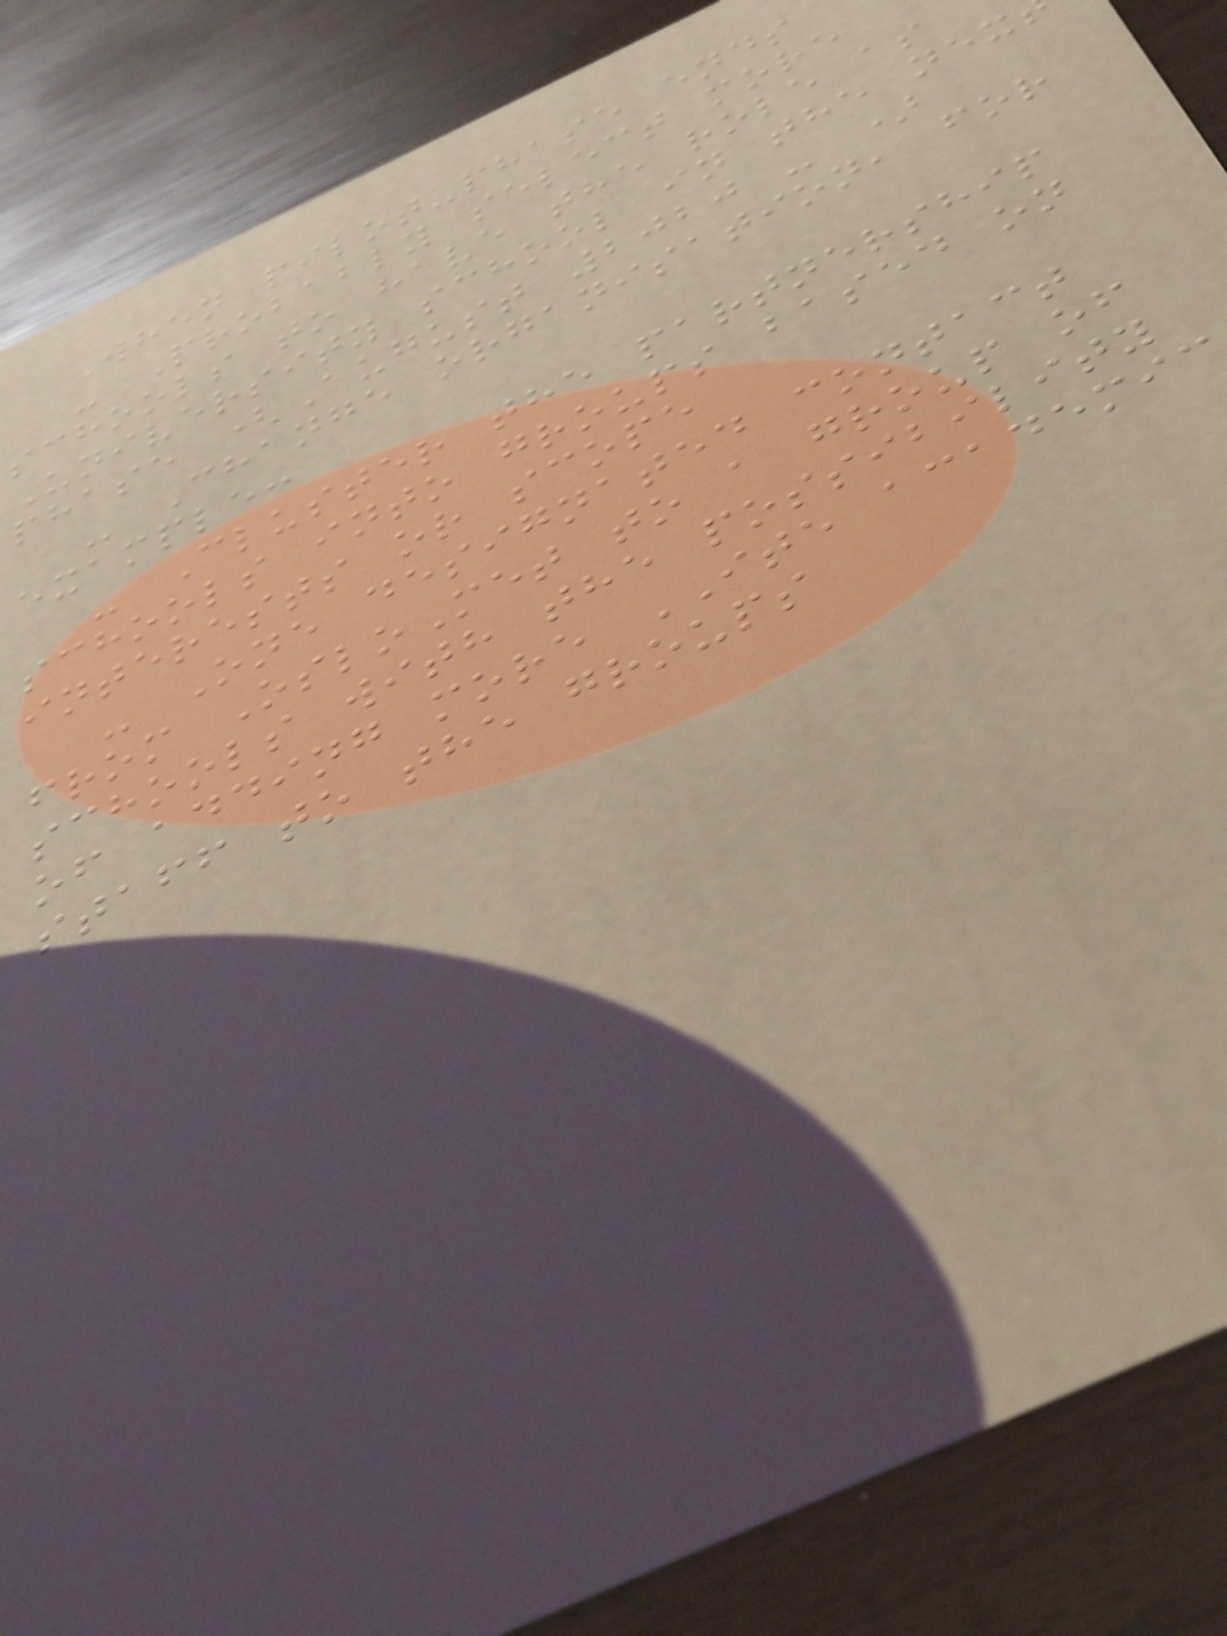When pilot-phase ends
- Probably select more
schools to have the role as
University school in the nex
phase (August 2020 - )
- Change organisation, for
example:
- Cluster the partnership
schools into groups based on
interests or scope
- One designated contact
from OsloMet to a group of
schools with the possibility
of adding more ITE academic
staff to the groups
